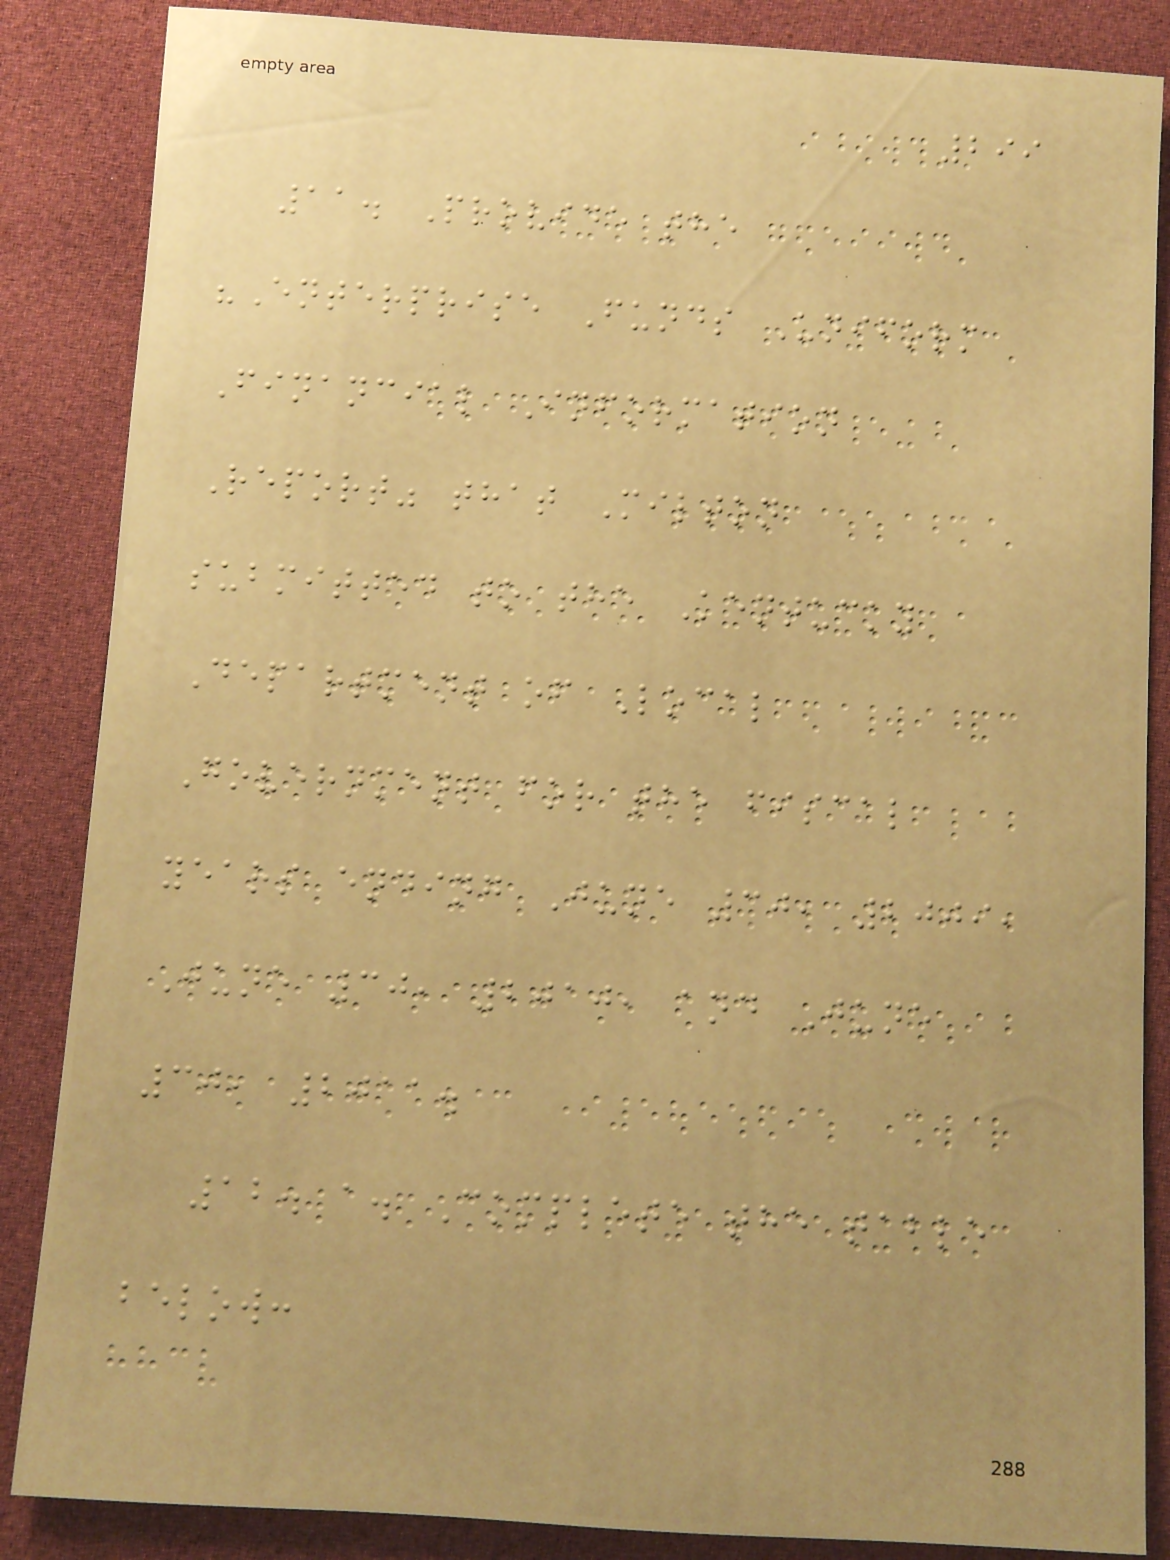299
11. Provide the
"Enterprise Funds Uniform
Financial Information
Report" that Milton
submitted to the Kentucky
Department of Local
Government for the fiscal
years ending June 30, 2009,
June 30, 2010, and June
30, 2011.
12. a. Complete the table
below:
